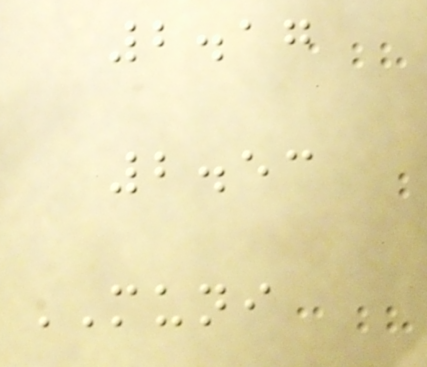2.17
2.53
MUNI
